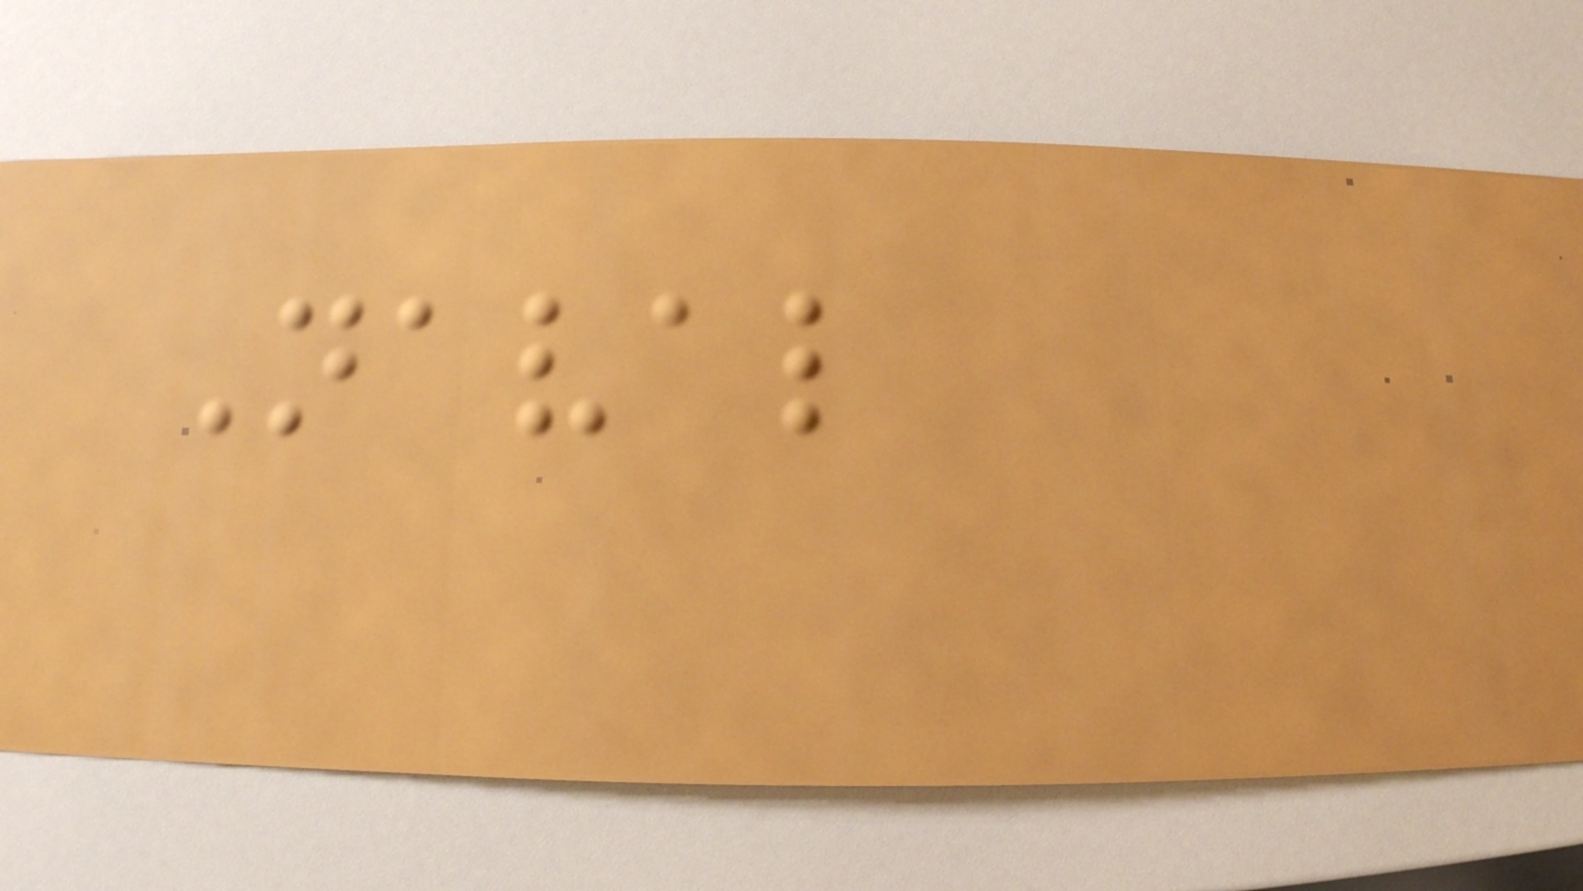Naval
